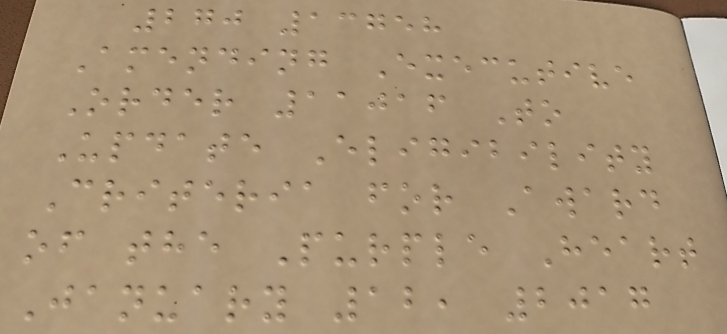270 13758
Amending Executive
Order 11016 To
Update Eligibility
Criteria for Award
of the Purple Heart
January 12, 2017
